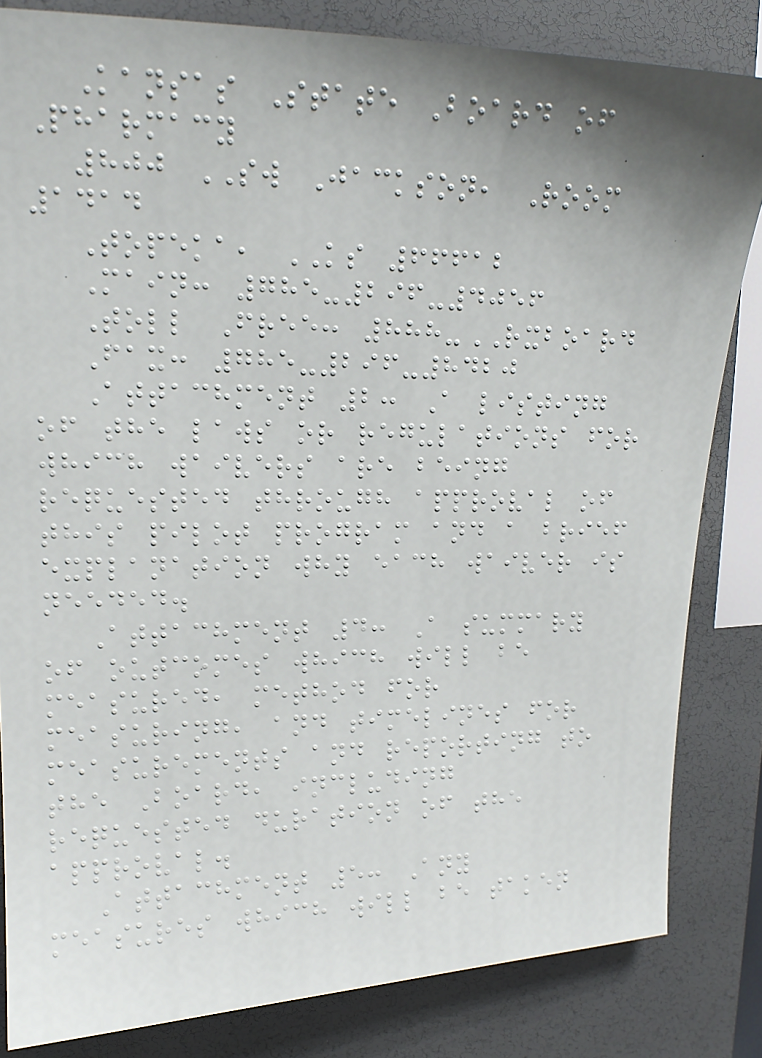Kansas State Board of
Pharmacy
800 SW Jackson, Room
1414
Topeka, KS 66612
Main: 785-296-4056
Toll Free: 888-RXBOARD
Fax: 785-296-8420
Attachment 2: A listing
of the laws or regulations for
which waivers are being
requested through approval of
this pilot program and a brief
explanation why each waiver is
needed.
Attachment 4: A summary
of outcomes which will be
measured, method for
measuring, and timelines for
measurements and reporting to
the Board, including
requested duration of the
approval.
Attachment 5: Any
measures which will be taken
